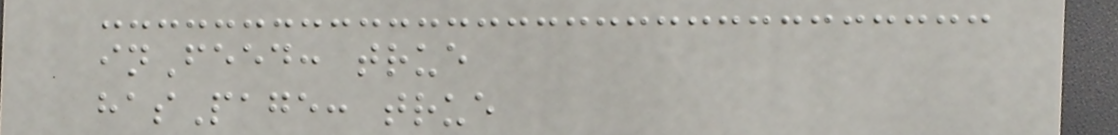inFeed: true
hasPage: true
